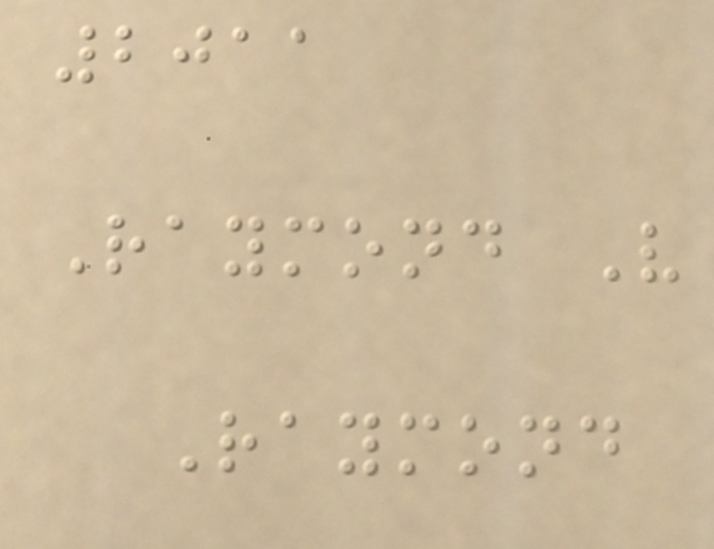2011
Raymond V
Raymond
